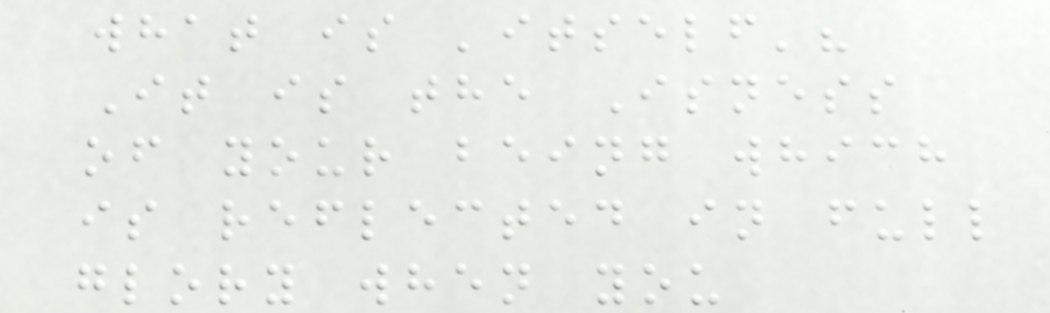what is 'itself'?
It is the Isness
of your being which
is reflected in full
glory when you
